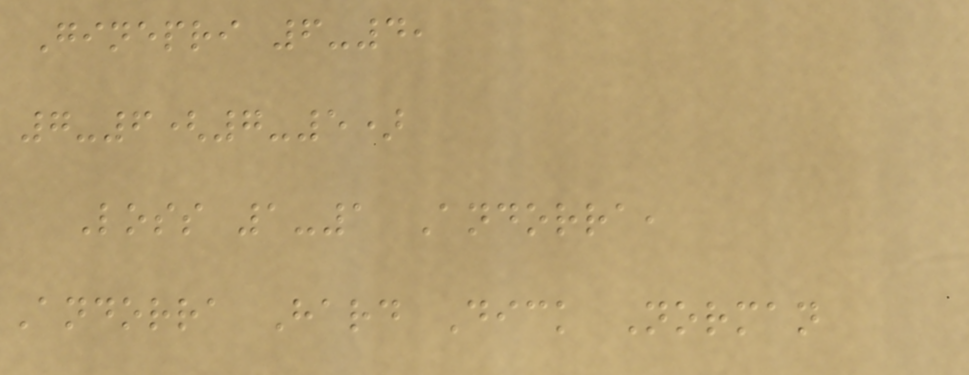Ginepri 6-4,
7-6(7-5)
Loss 1-1 Andorra,
Andorra Hard Dick Norman
